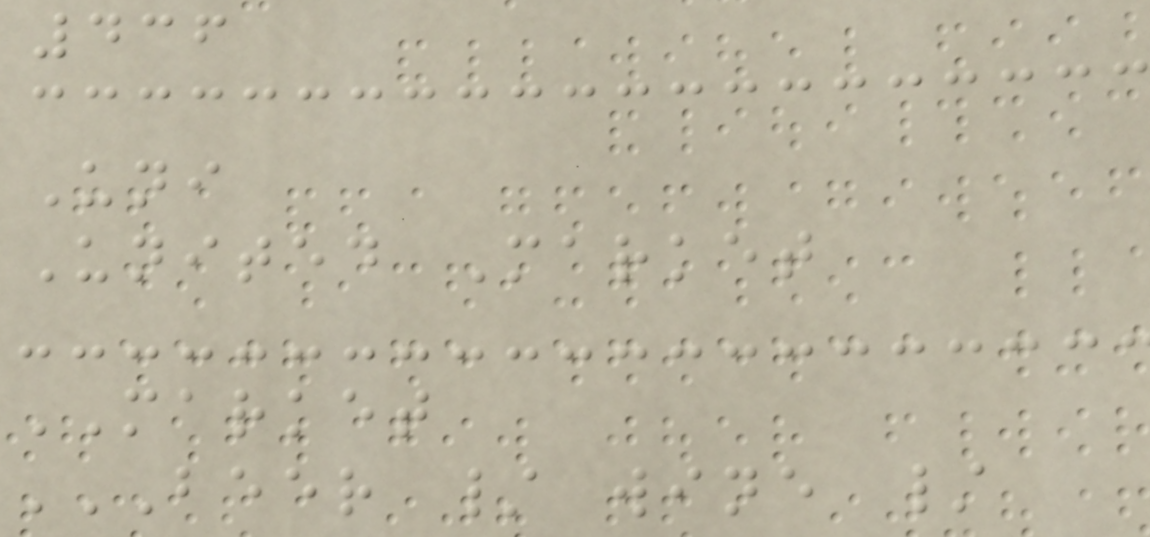436
Uni
United Market
MARKET
BEER / WINE /
